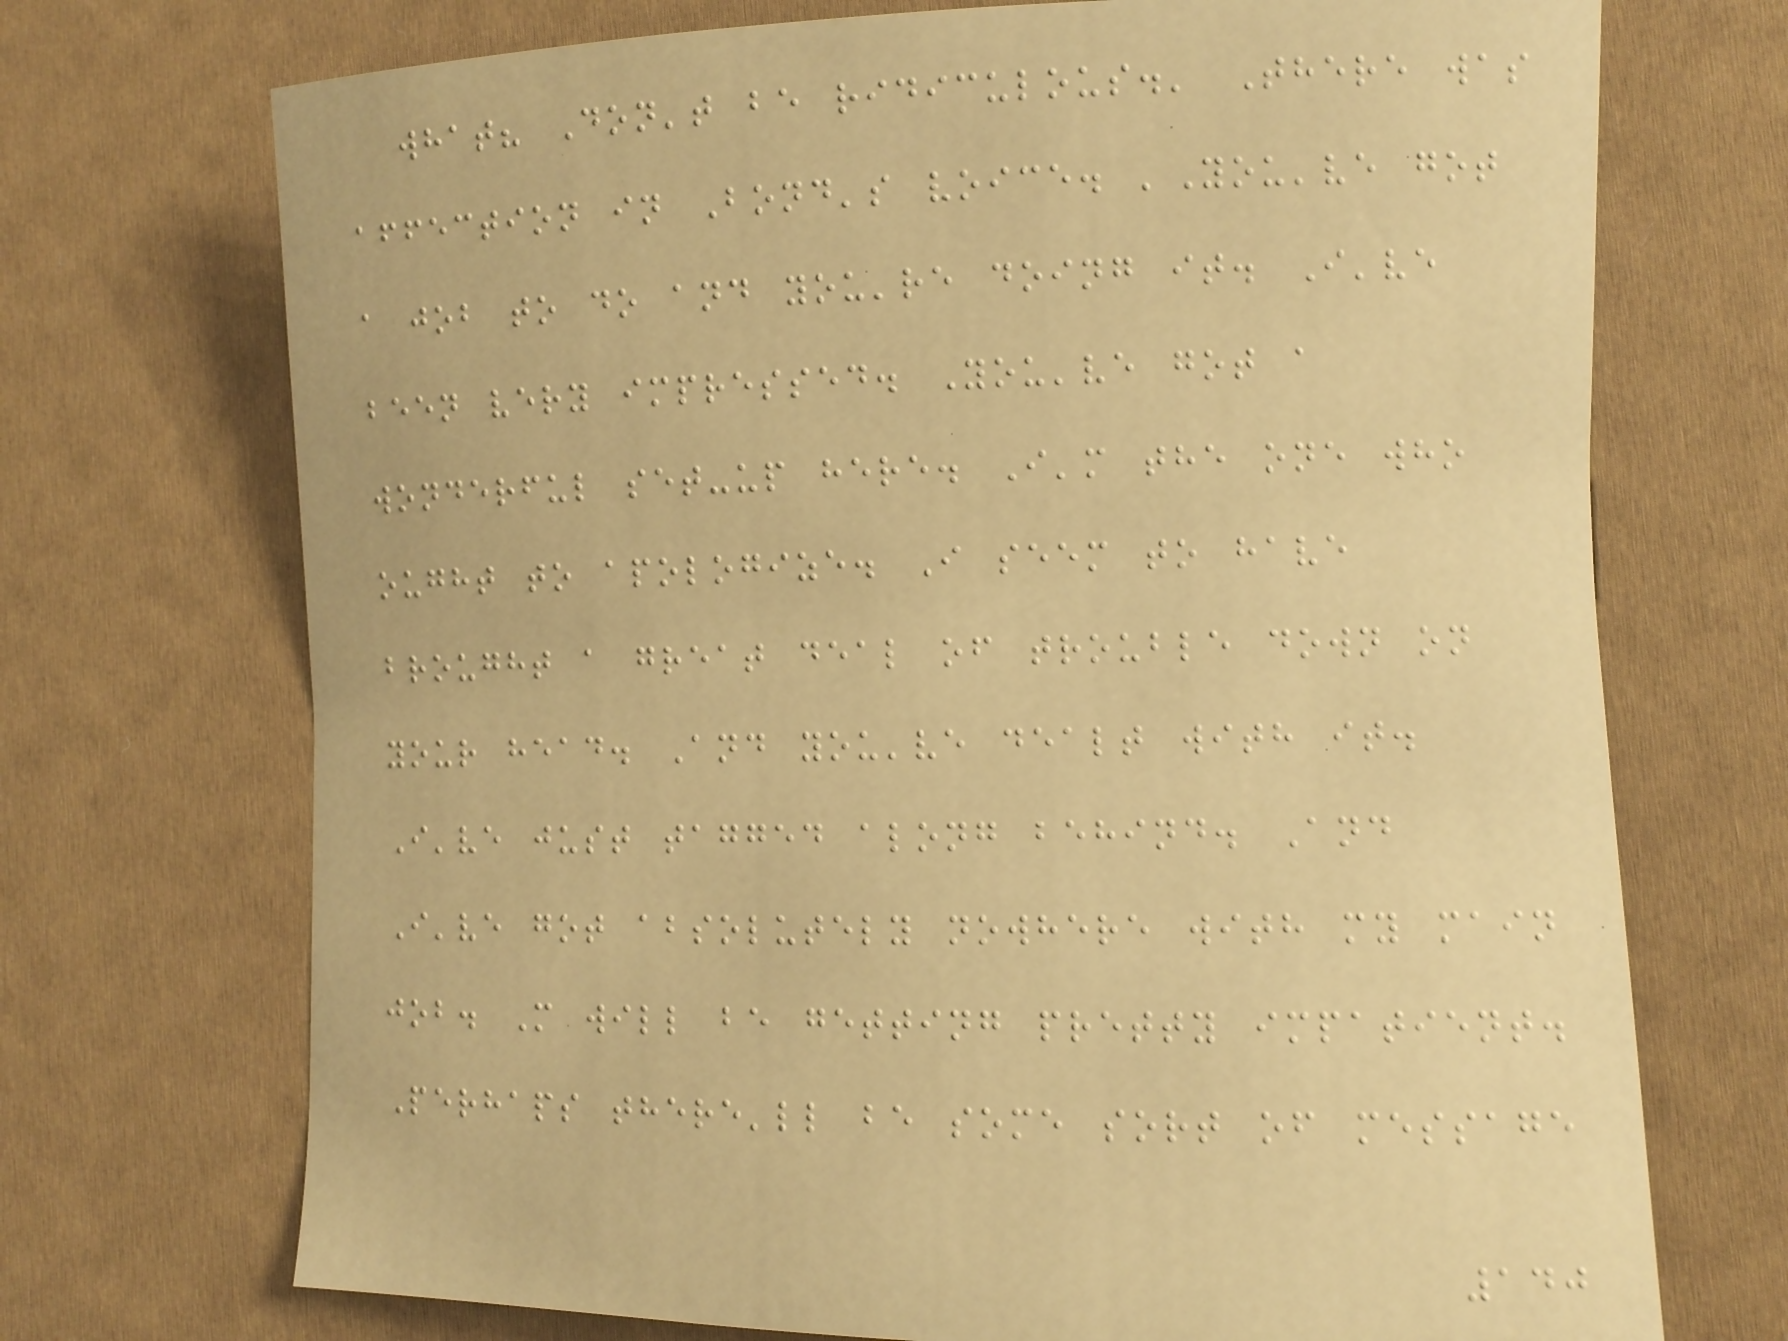what? Don't be ridiculous.' There was
affection in Bond's voice. 'You've got
a job to do and you're doing it. I've
been very impressed. You've got a
wonderful set-up here. I'm the one who
ought to apologize. I seem to have
brought a great deal of trouble down on
your head. And you've dealt with it.
I've just tagged along behind. And
I've got absolutely nowhere with my main
job. M will be getting pretty impatient.
Perhaps there'll be some sort of message
140
